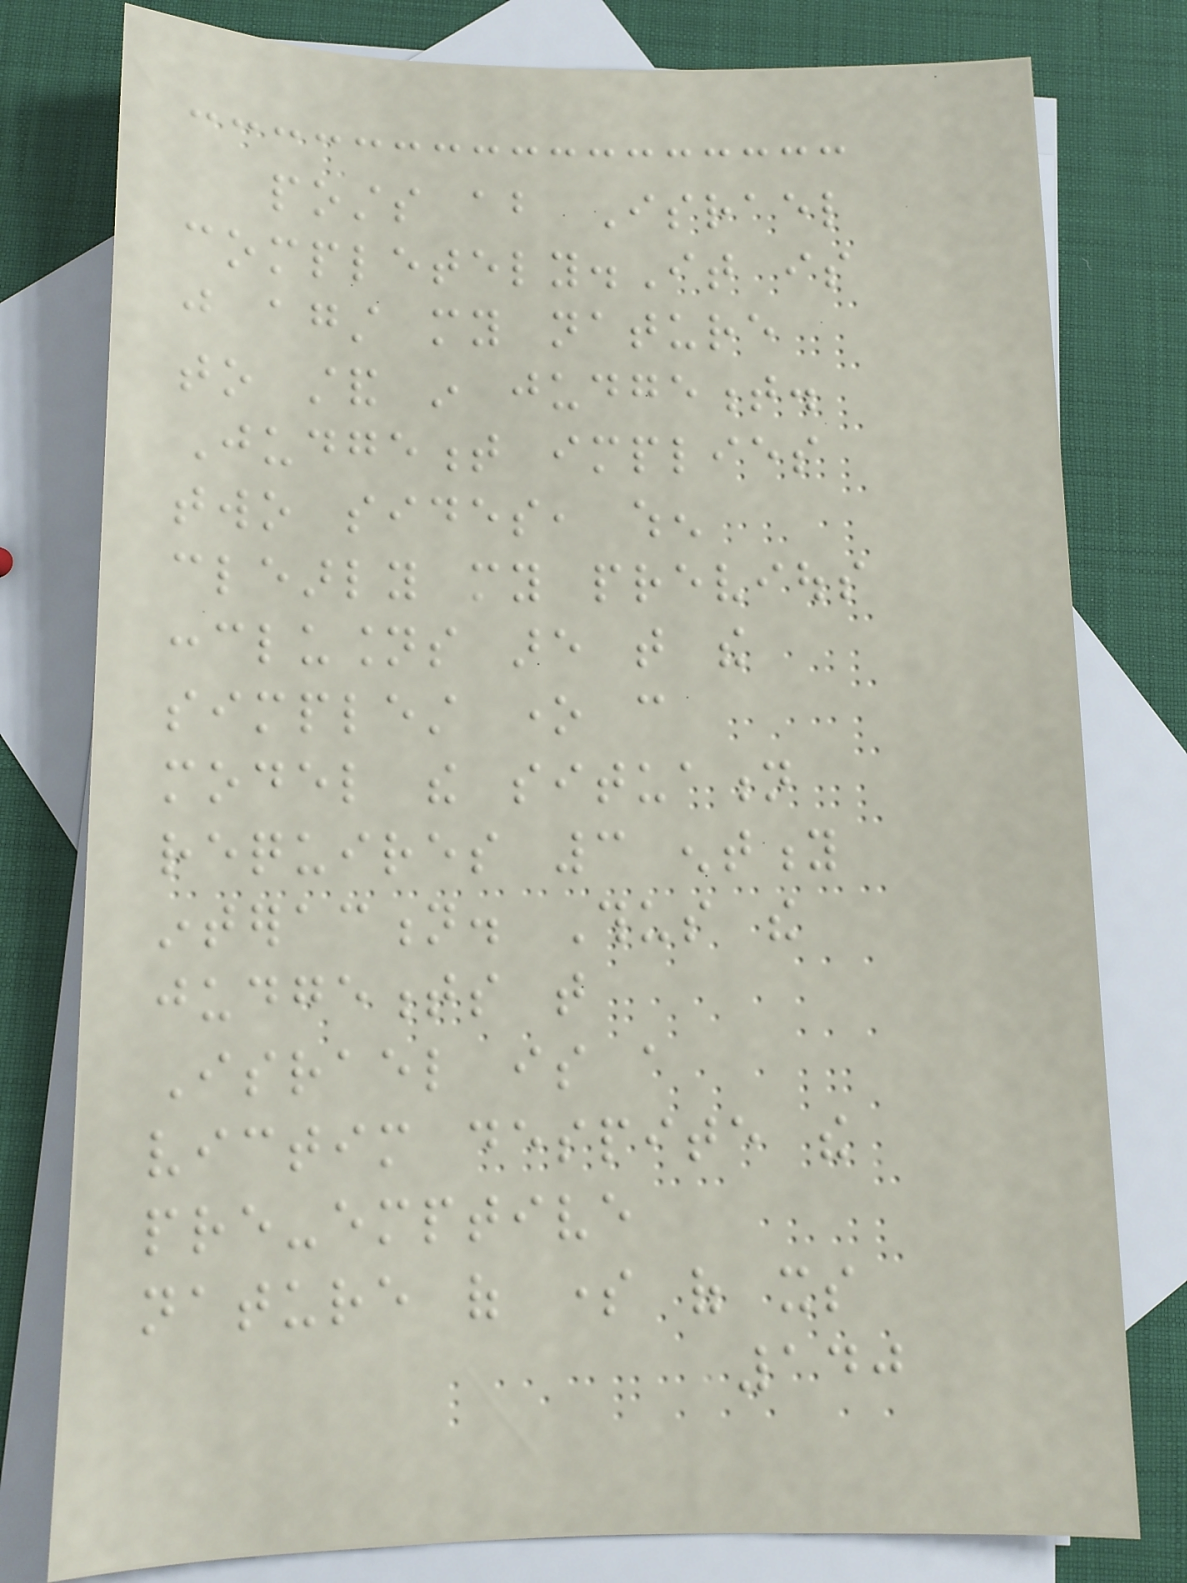posts about Israel
completely.It is
just against my nature
to stand in judgement.
Judgement implies
two sides, when
clearly my previous
conclusions are that the
simplest one can
model the situation
requires 3 entity
interaction. Thus the
judgements that
Israel is a
victim despite the
pre-emptive
nature of some of its
140
